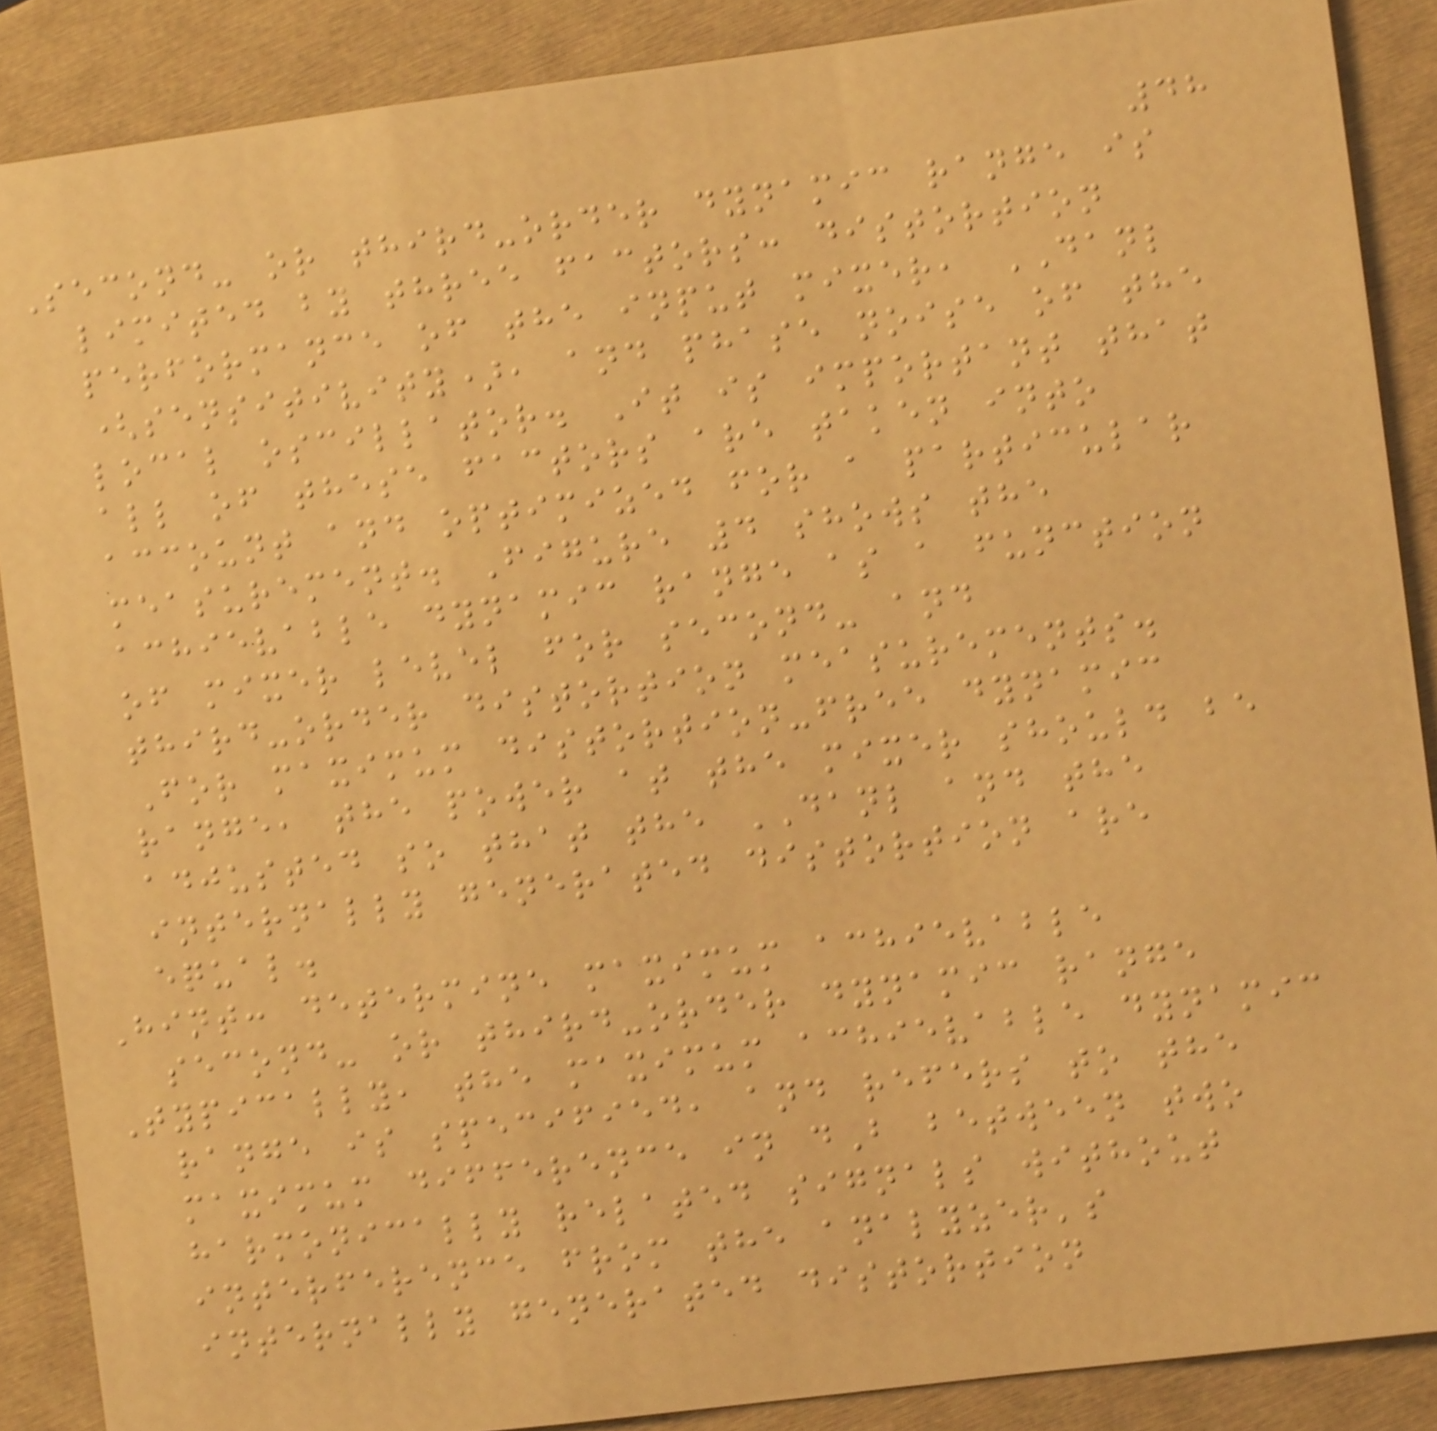48
Second- or third-order dynamic range is
limited by three factors: distortion
performance of the input mixer, DANL
(sensitivity), and phase noise of the
local oscillator. It is important that
all of these factors are taken into
account and optimized for a particular
measurement. Figure 4 shows the
achievable dynamic range as a function
of mixer level for second- and
third-order distortion measurements.
For maximum distortion-free dynamic
range, the power at the mixer should be
adjusted so that the DANL and the
internally generated distortion are
equal.
Hint: determine maximum achievable
second- or third-order dynamic range
Typically, the maximum achievable dynamic
range is specified, and refers to the
maximum difference in dB between two
harmonically related signals without
interference from the analyzer's
internally generated distortion
